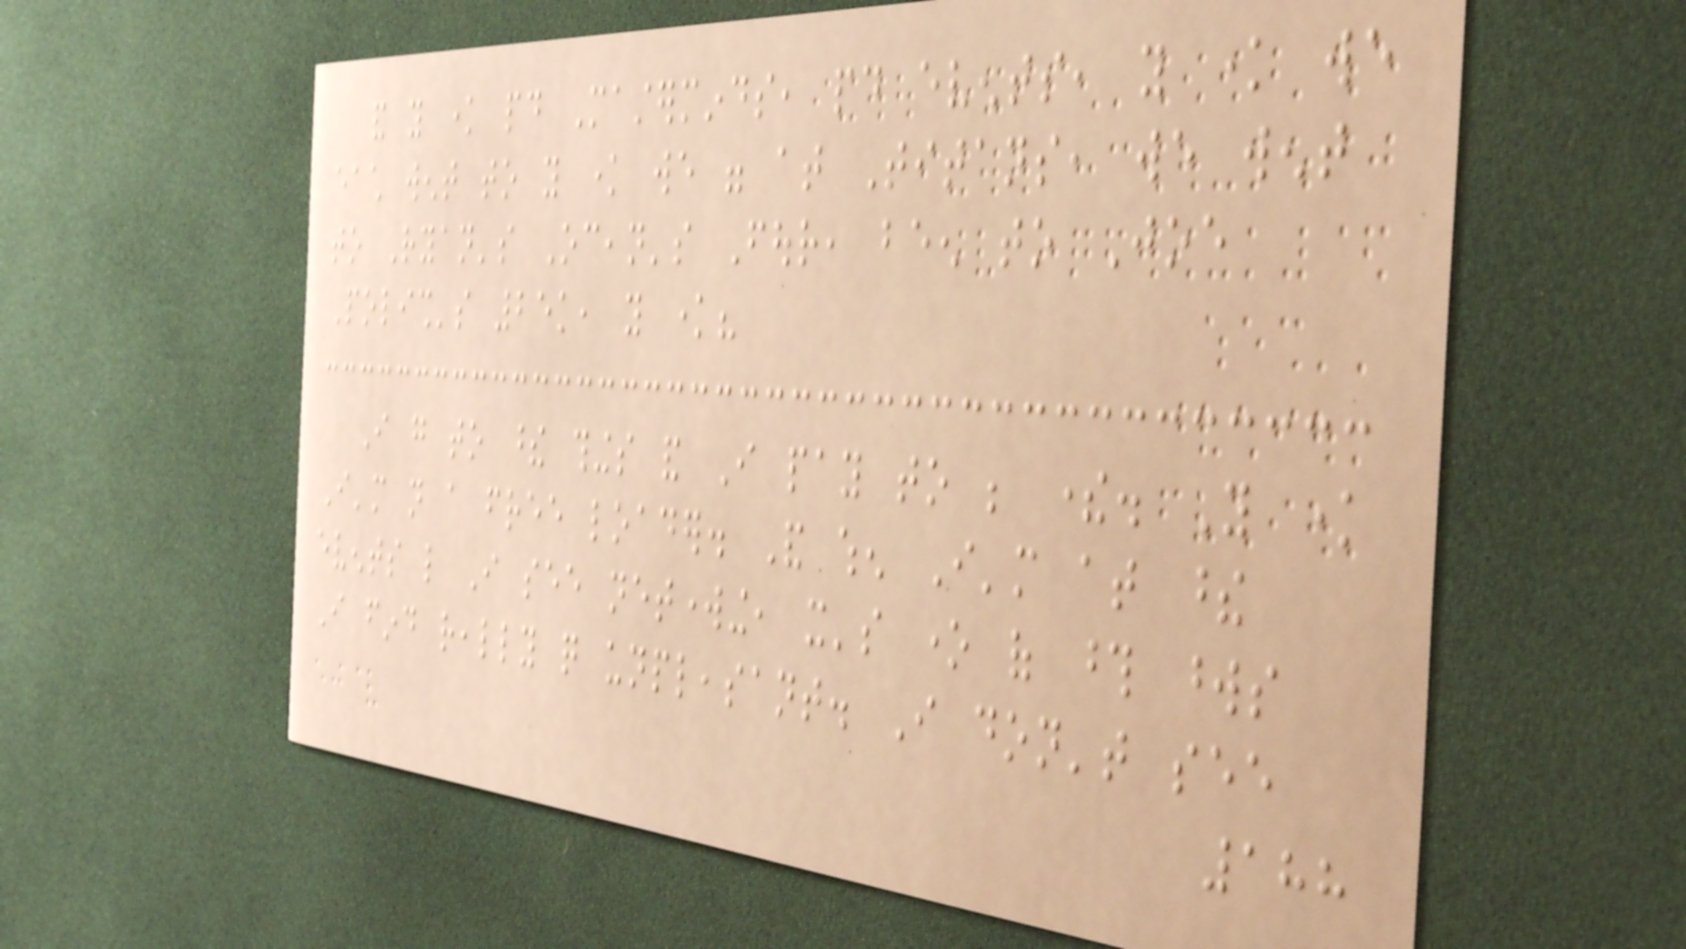and you know paid Masterminds, paid events, you know we
each went to you know we were at Titans, we went
to Ryan's Ocean's Four, been to Joe
Polish's 25k, you know?
I go to these things and I pay to be there. You know
I'm not a free loader. And when I'm at these
events like I see networking, it's one of those words
I find really quite unpleasant. I don't see
188
